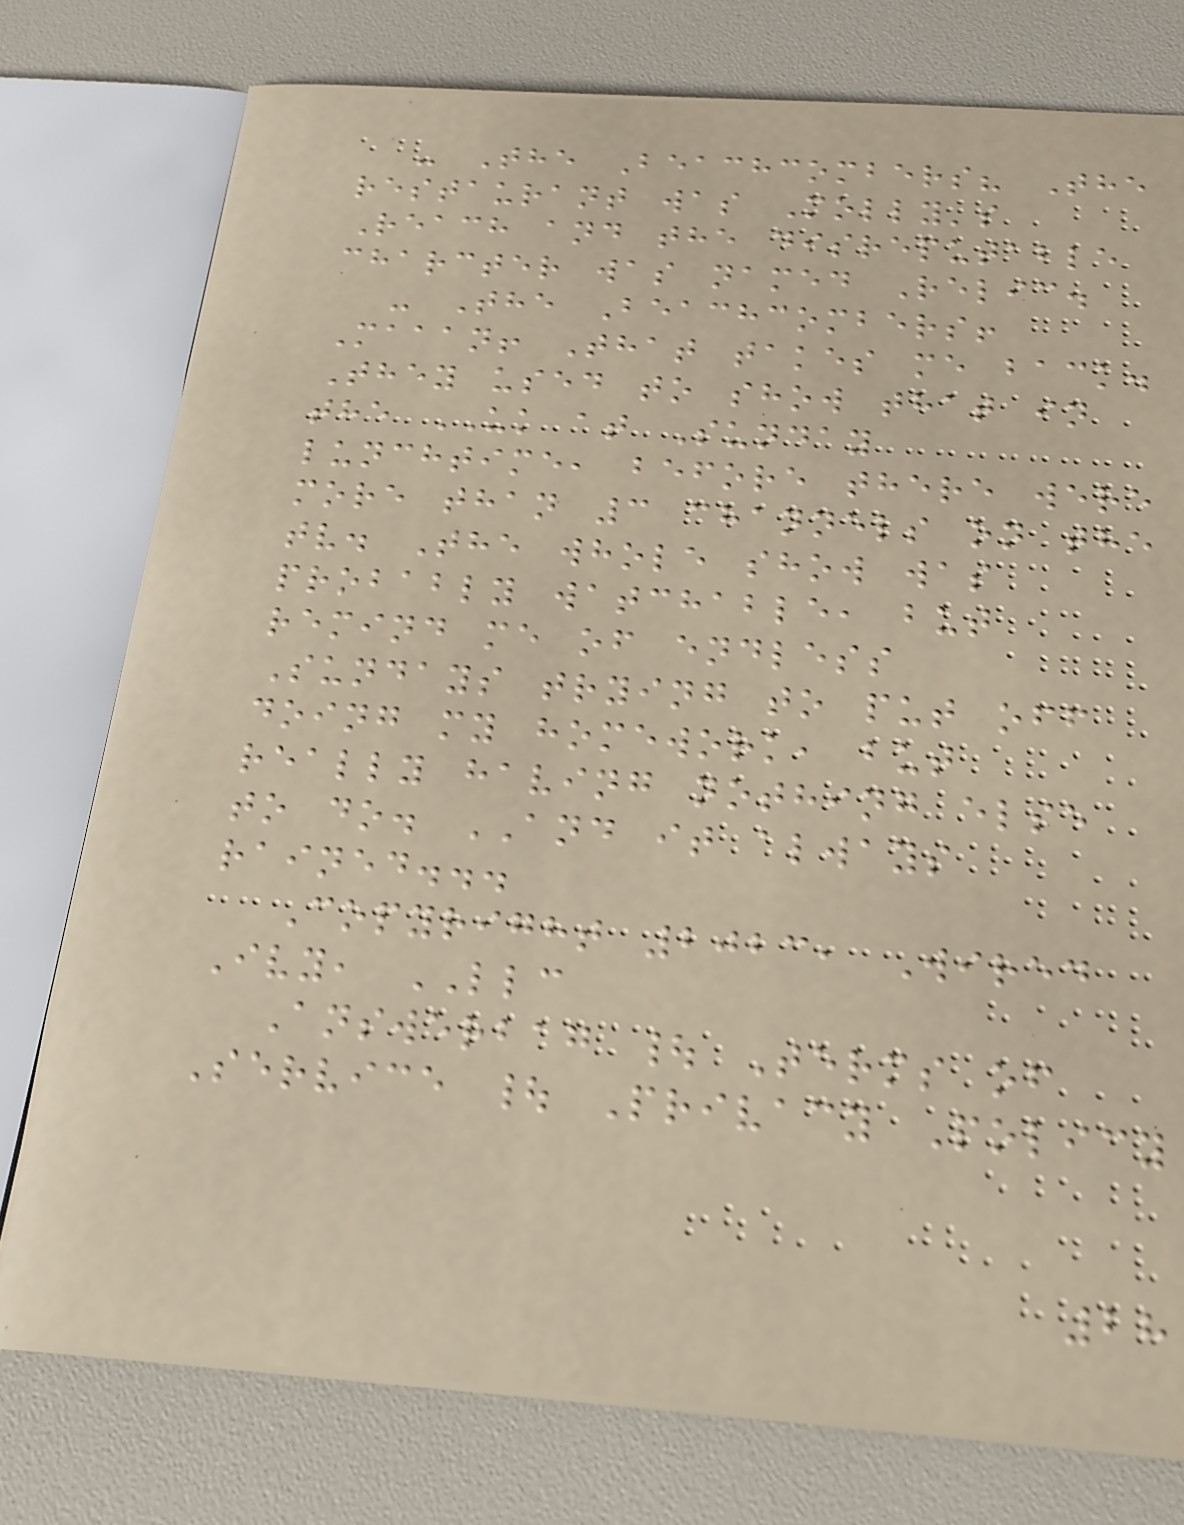- The Beachcombers? The
restaurant was Molly's
Reach and the disreputable
charcter was named Relic.
- The Beachcombers!
Maaan! That takes me back.
They used to show that in
the UK at Sunday
lunchtime, before there were
more than 3 channels on the
tv. The whole show was
probably watchable, but
remind me of endless
Sundays trying to put off
doing my homework, but
really having nothing else
to do. AND it always
rained...
Copyright 2023, Wired
Ivy, LLC
Answerbag | Terms of
Service | Privacy Policy
28
